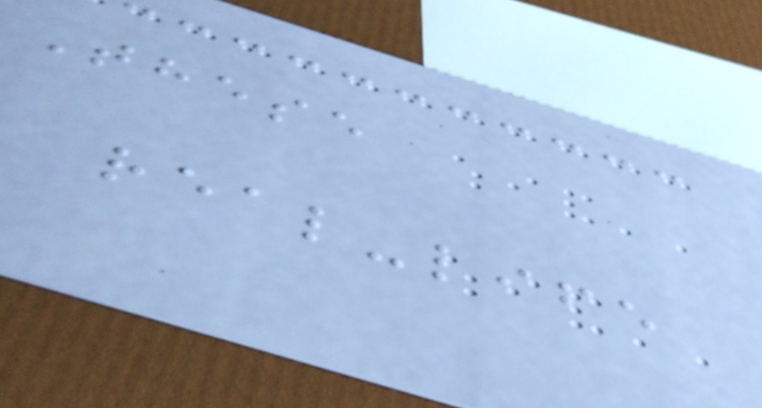These
real-life
